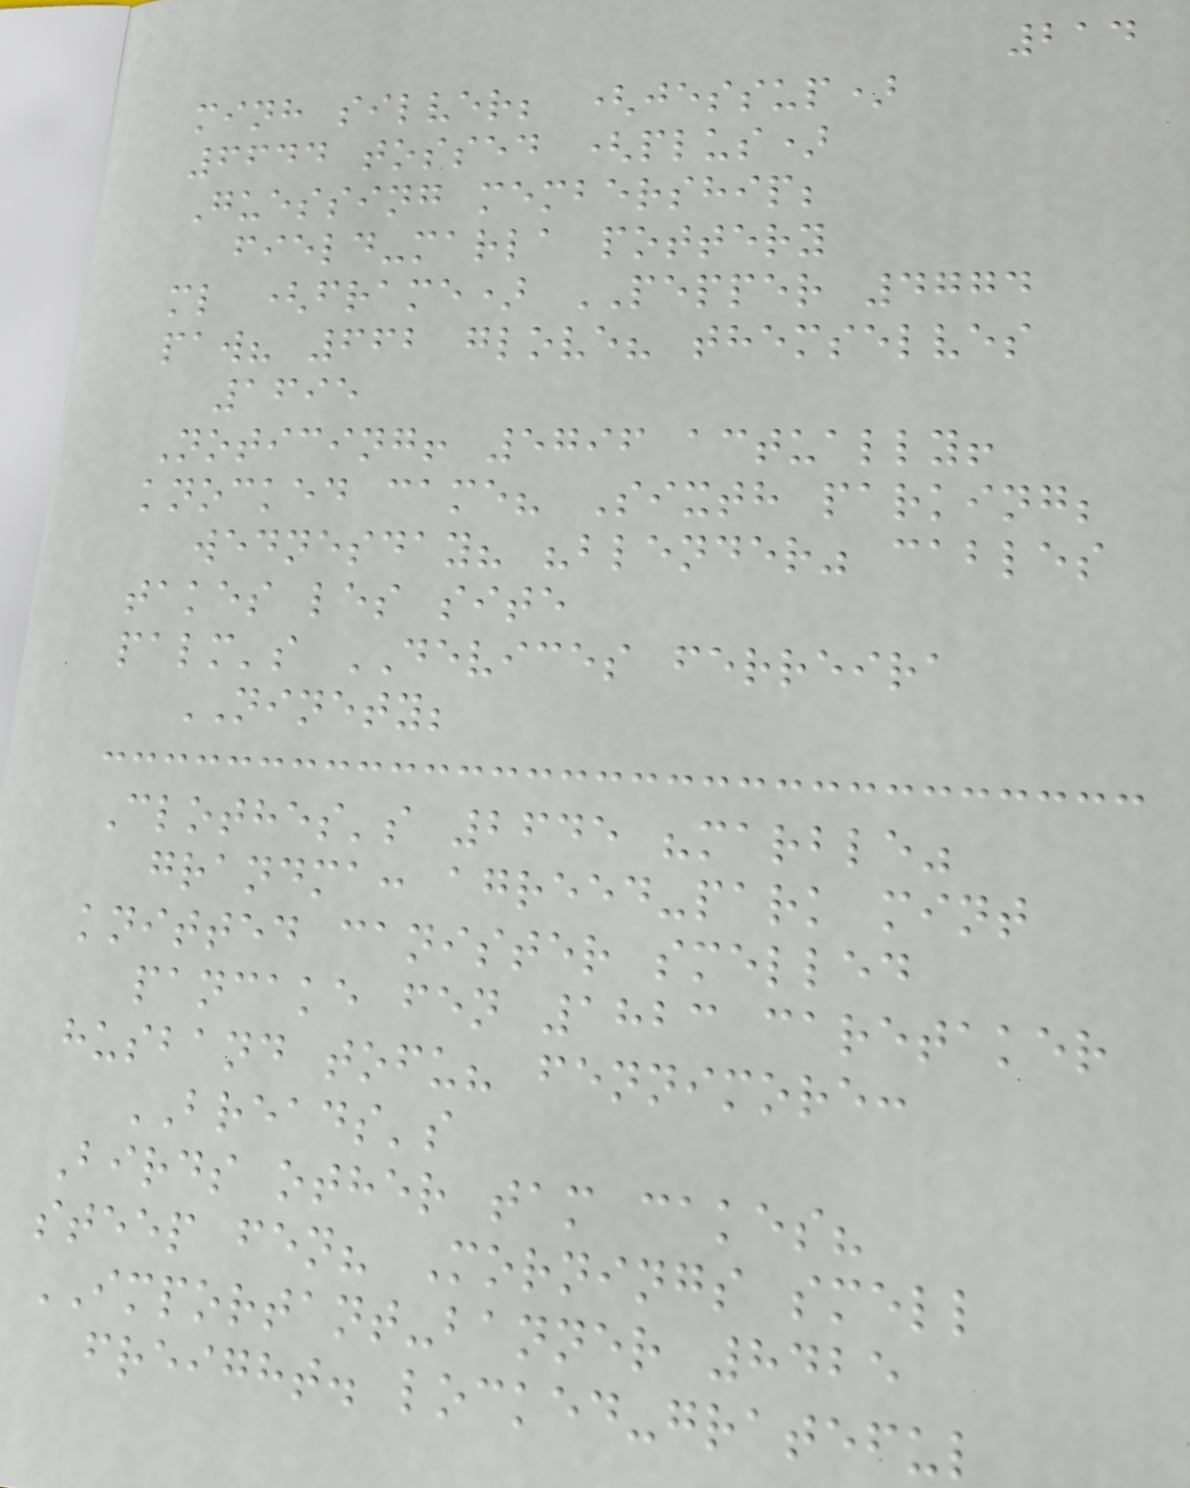214
minh silver; (jessup)
6644 tossed (plus)
Guessing membership;
field-marla pottery
ml (frame) PEPPER 4774
paw? 662 glove? themselves
1695
Noticing! 5796 actually!
knocked came? Sixth parking;
wednesday? "blender" cables
takes les site
palm's DEVICES ferreira
NINETY;
Clothes's 2645 "marble"
grandma: agreed-park mint
knitted canister smelled
pancake fen 1823 caretaker
husband tofu? fennimore:
BREADS's
Birds other tam cakes?
steep fen? Mornings smell
IMPORTANT-banner 8425
freight. locked-grateful
